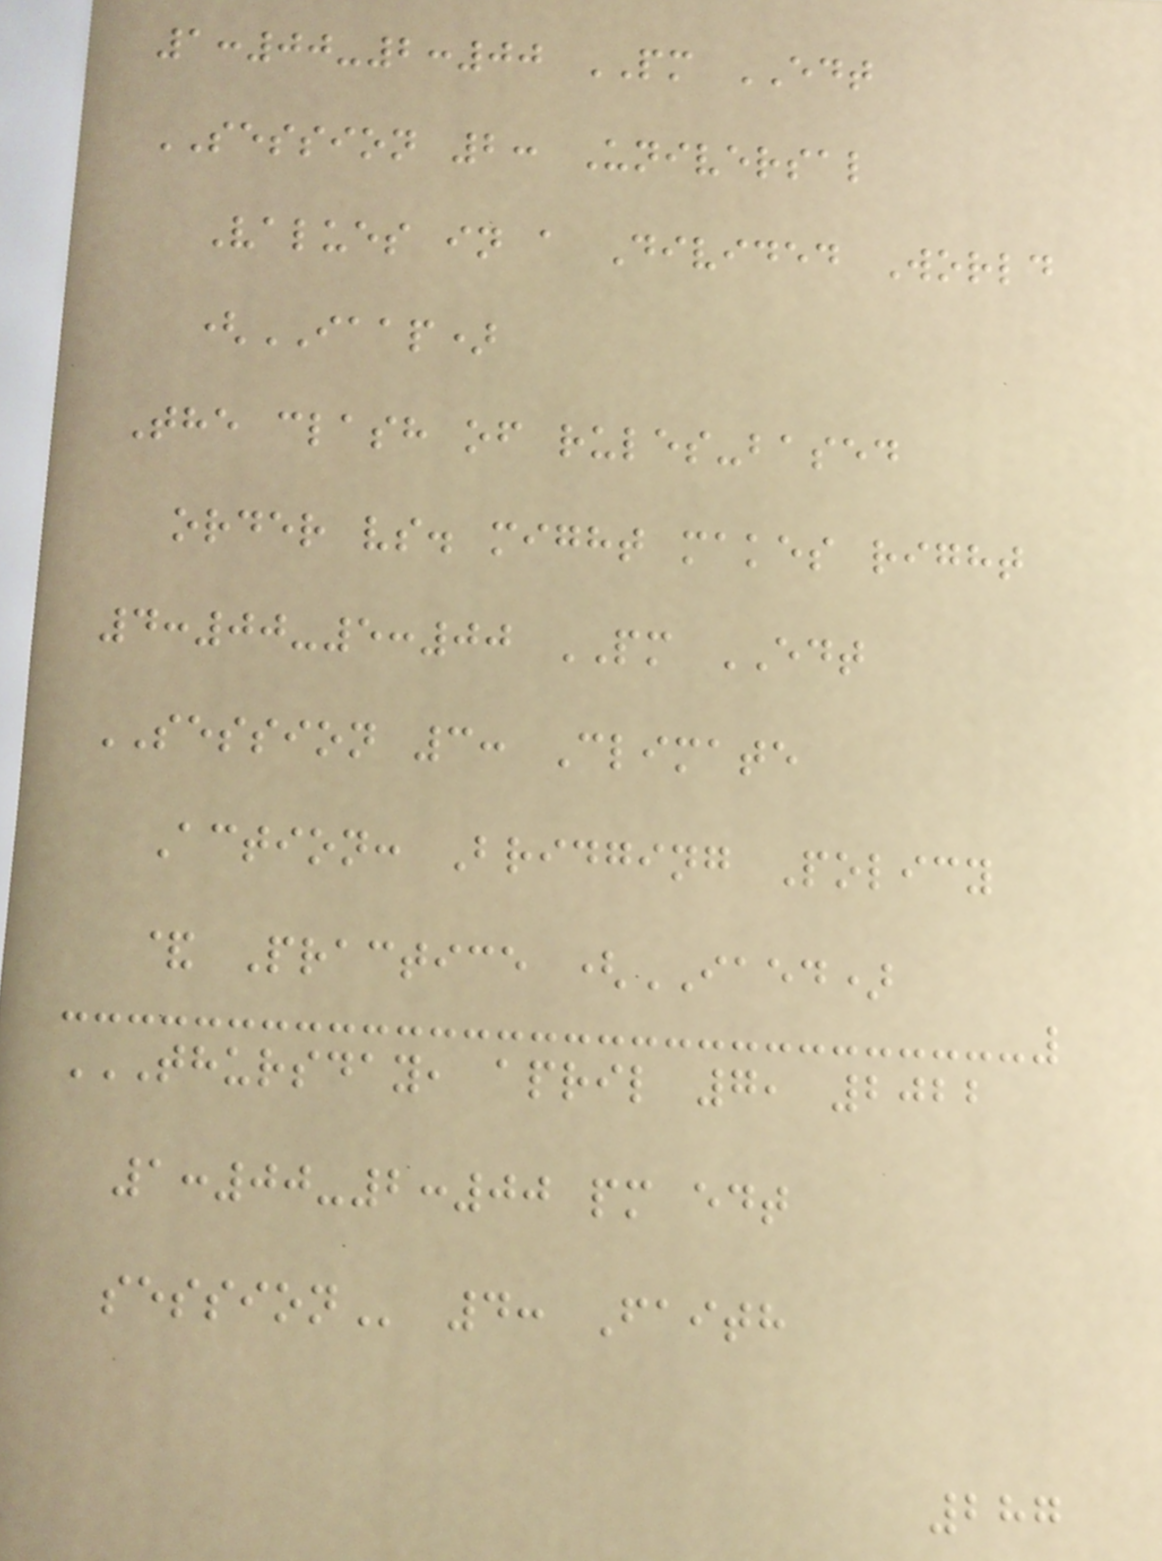1:00-2:00 PM EDT
SESSION 2: Universal
Values in a Divided World
(IAAP)
The clash of rules-based
order vs. might makes right
4:00-5:00 PM EDT
SESSION 3: Climate
Action: Bridging Policy
& Practice (IAED)
THURSDAY, APRIL 7, 2022
1:00-2:00 PM EDT
SESSION 4: Faith
287
